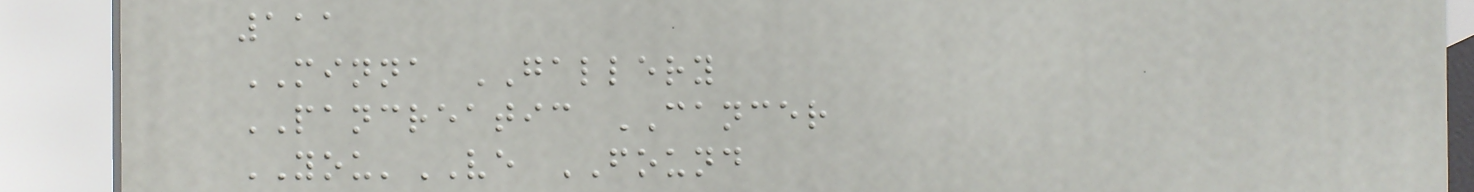111
MINNA GALLERY
PANCREATIC CANCER
YOU'VE FOUND
